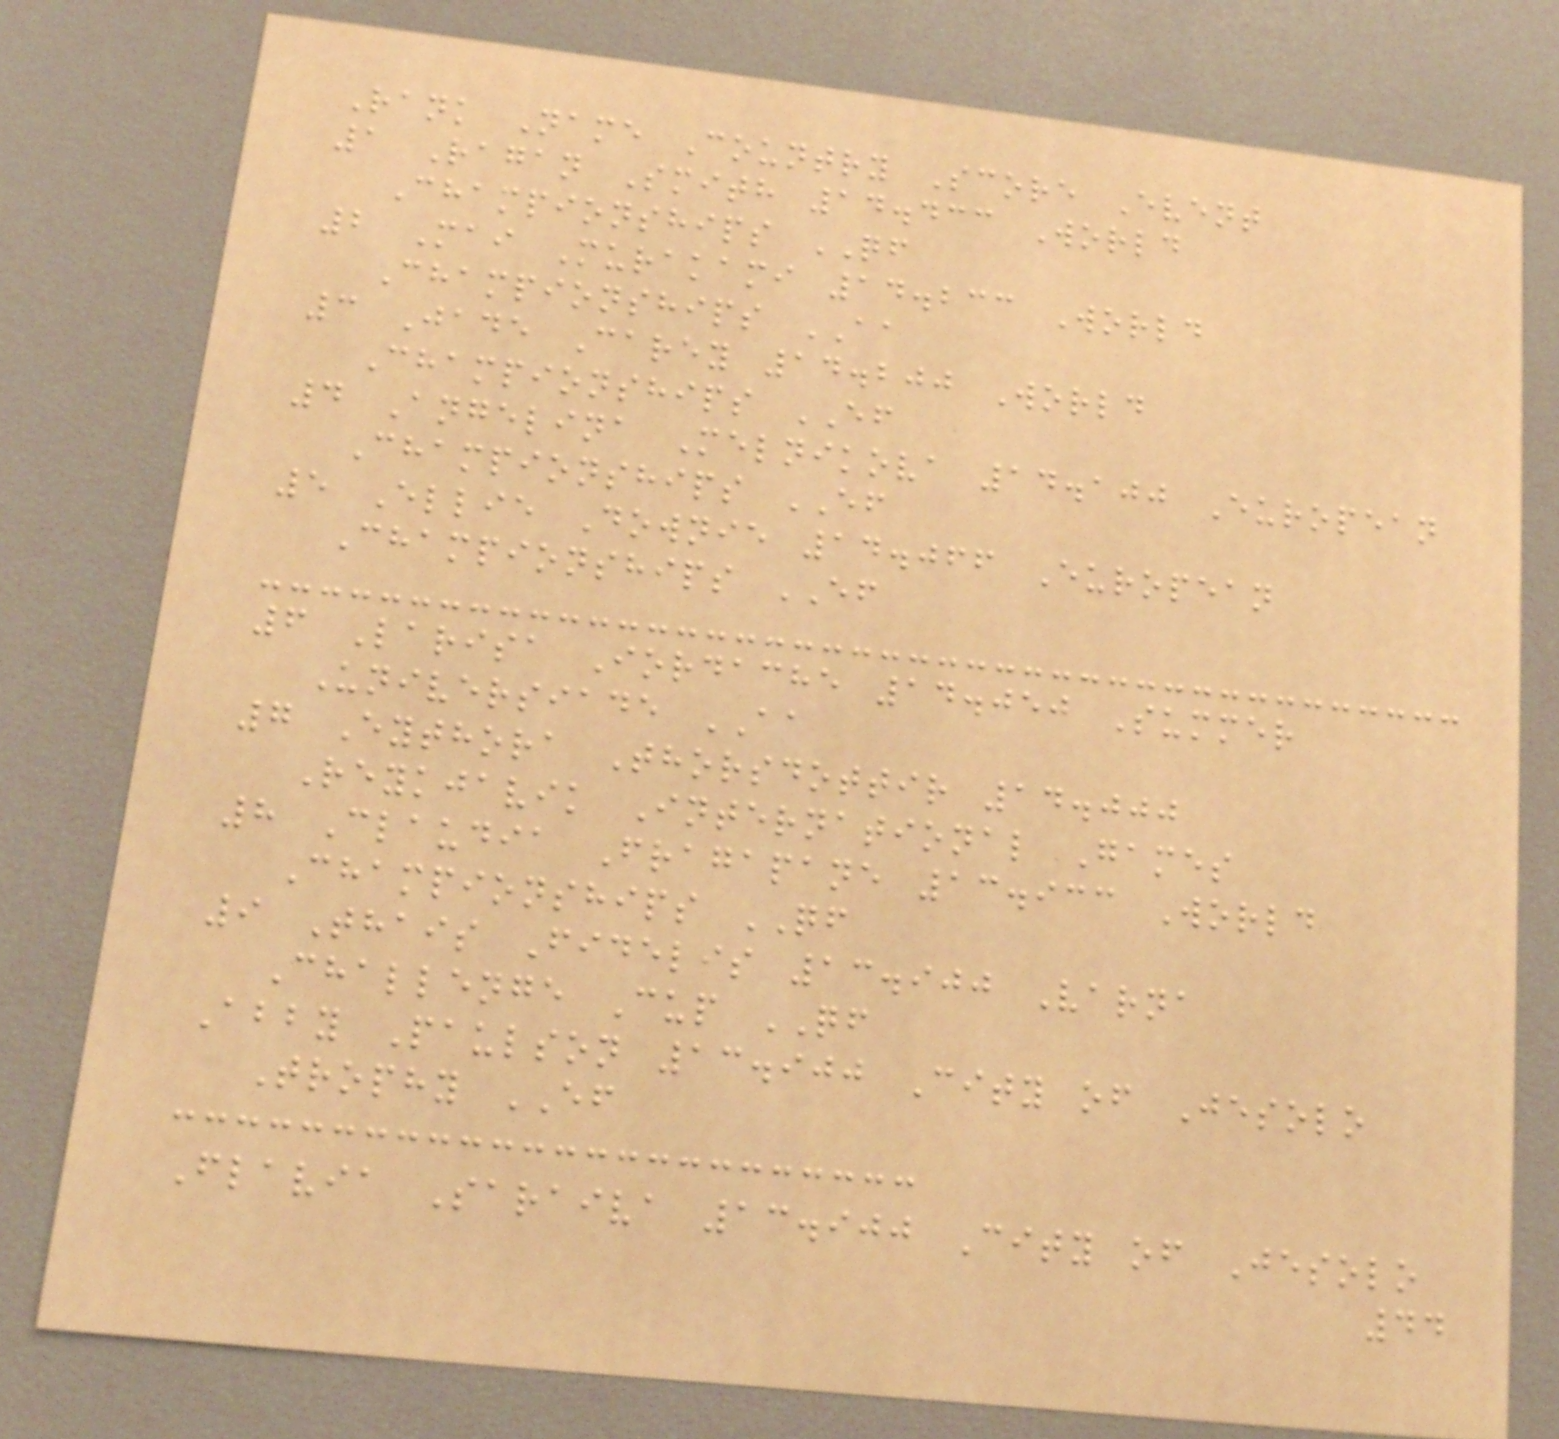Rank Name Country Score Event
1 Ragan Smith 14.433 World
Championships QF
2 Mai Murakami 14.233 World
Championships AA
3 Jade Carey 14.200 World
Championships EF
4 Angelina Melnikova 14.100 European
Championships EF
5 Ellie Downie 14.066 European
Championships EF
6 Larisa Iordache 14.050 Summer
Universiade AA
7 Eythora Thorsdottir 14.000
Reykjavik International Games
8 Claudia Fragapane 13.933 World
Championships QF
9 Thais Fidelis 13.900 Varna
Challenge Cup QF
Abby Paulson 13.900 City of Jesolo
Trophy EF
Flavia Saraiva 13.900 City of Jesolo
44
